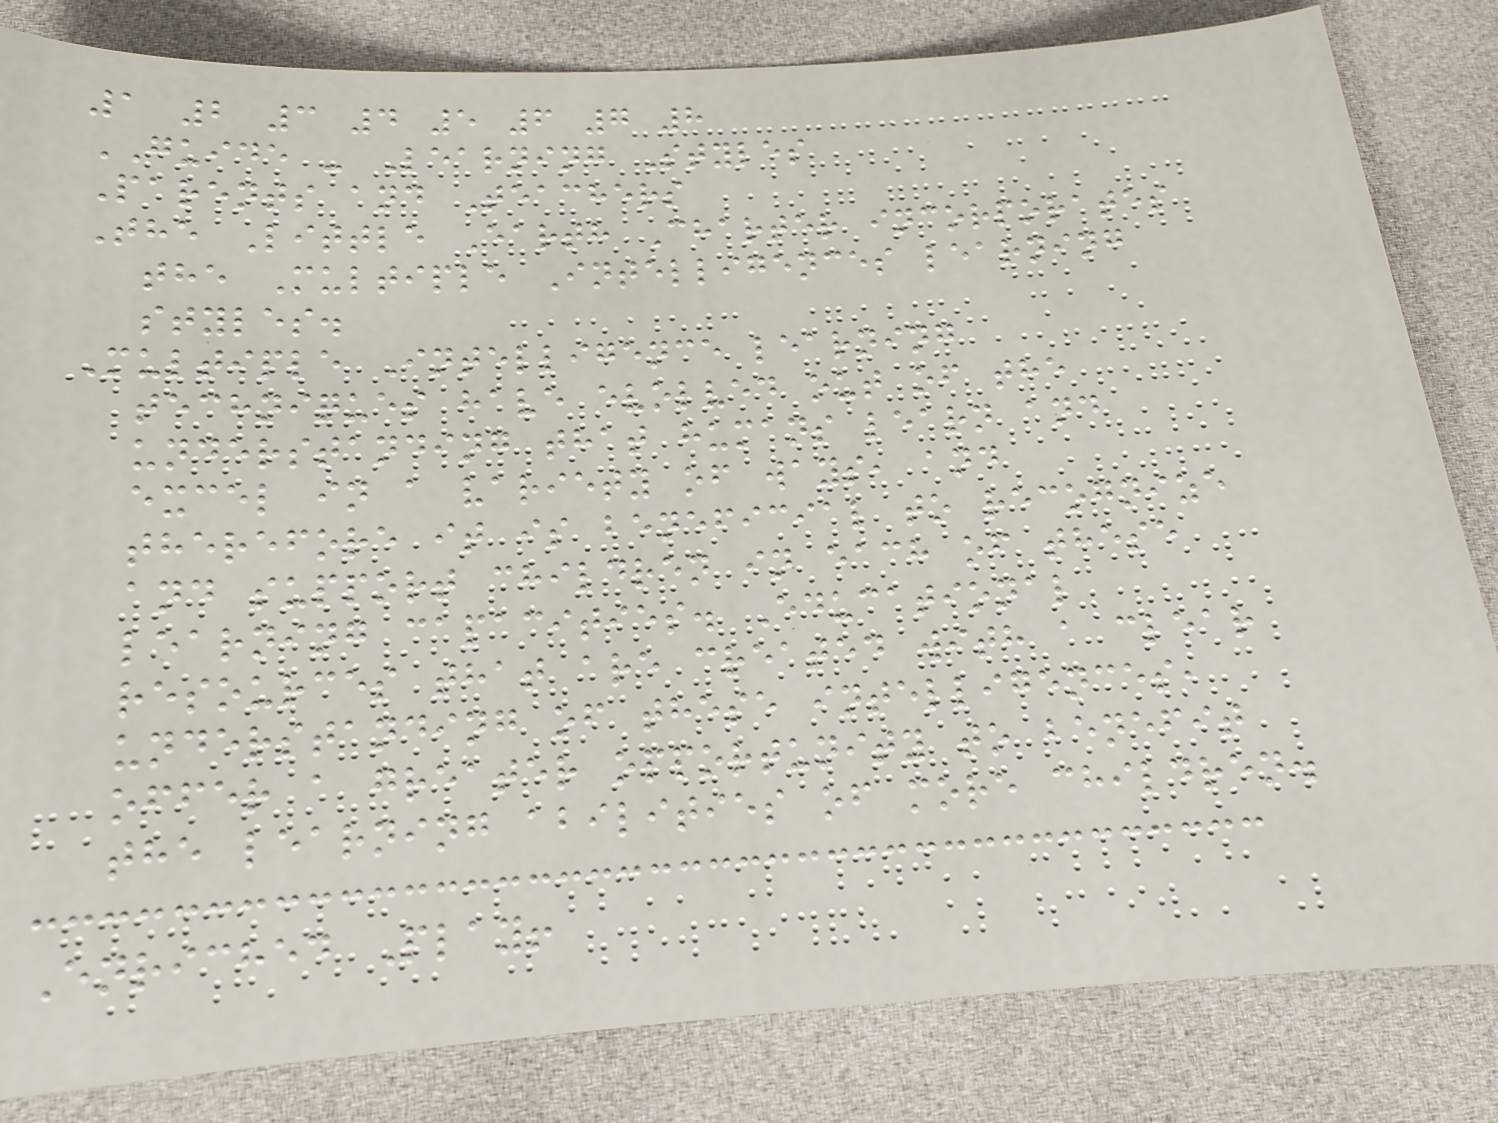1 2 3 4 5 6 7 8
GUIDE - Learning Styles
Parents and Teachers
The Little Earth Charter incorporates
the Multiple Intelligences learning
styles.
Multiple Intelligence learning
techniques have evolved out of the
understanding that humans learn and
excel in a variety of ways, and
therefore it is beneficial to recognize
and support children in each of these
learning capacities. Educational
resources that are created with a clear
understanding of these intelligences,
offer a greater opportunity to benefit
the learning abilities of more children.
Enriched Play!
